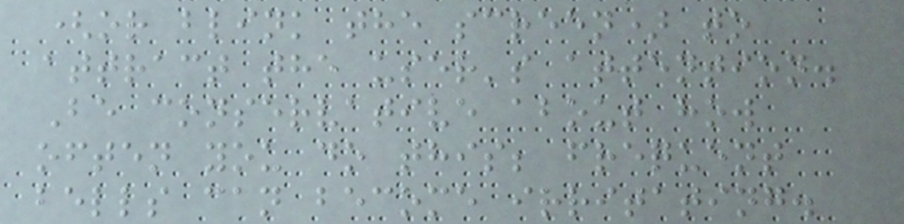(or blink the screen) to
attract the user's attention.
Be conservative about how
often you do this; frequent
bells can become irritating.
